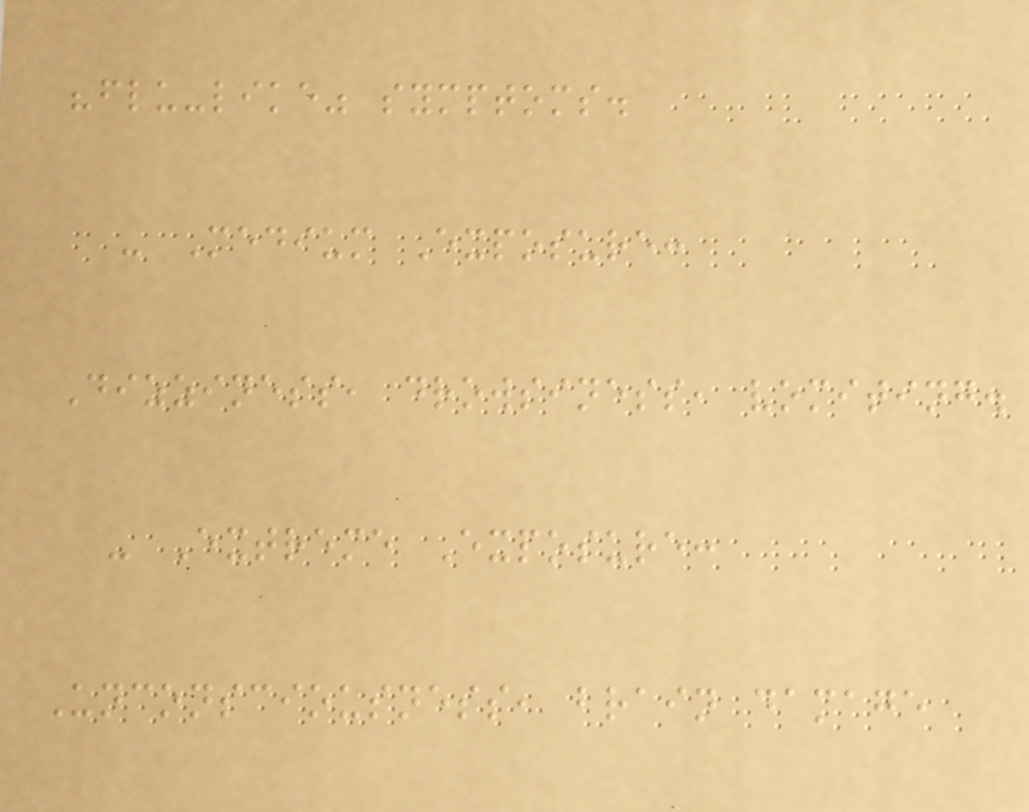"flu-like" symptoms.
- Medium Exposure:
Dizziness, drowsiness, vomiting.
- Extreme Exposure:
Unconsciousness, brain damage
